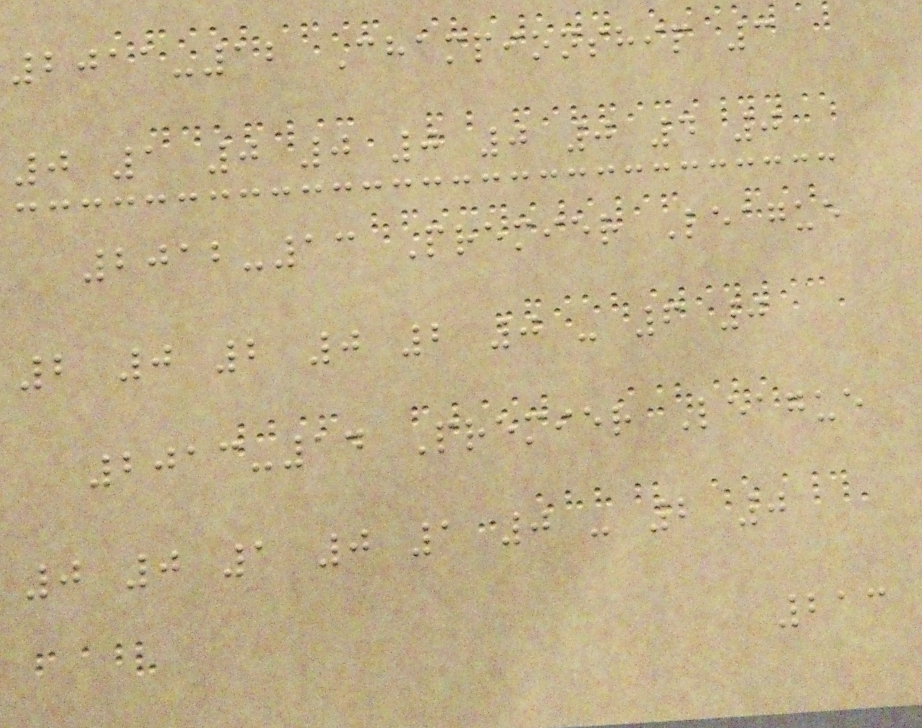2011-12 Championship 3
0 1 0 0 0 0 0 4 0
2012-13 Premier League
2 0 2 0 2 0 - 6 0
2013-14 Premier League
0 0 1 0 1 0 - 2 0
213
